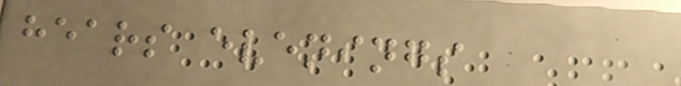hears evenings
